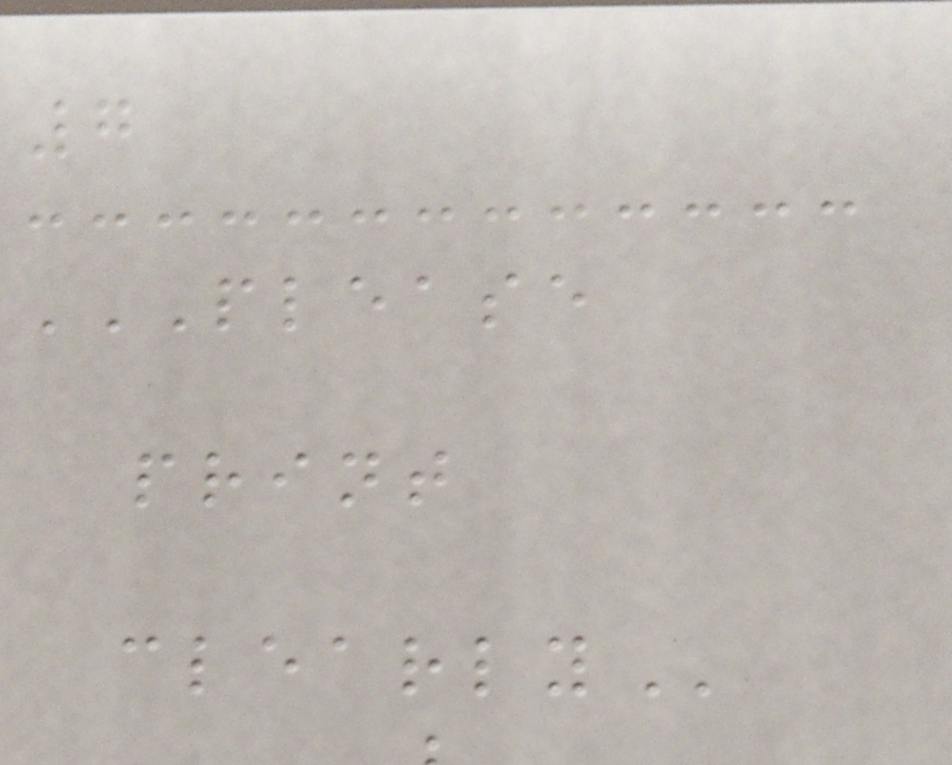7
PLEASE
PRINT
CLEARLY
